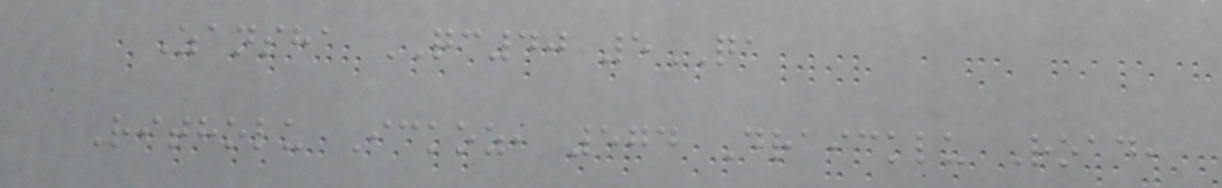Zansha QC40 5QA
Ritholu Ickoz, 574 Draicklu Road,
